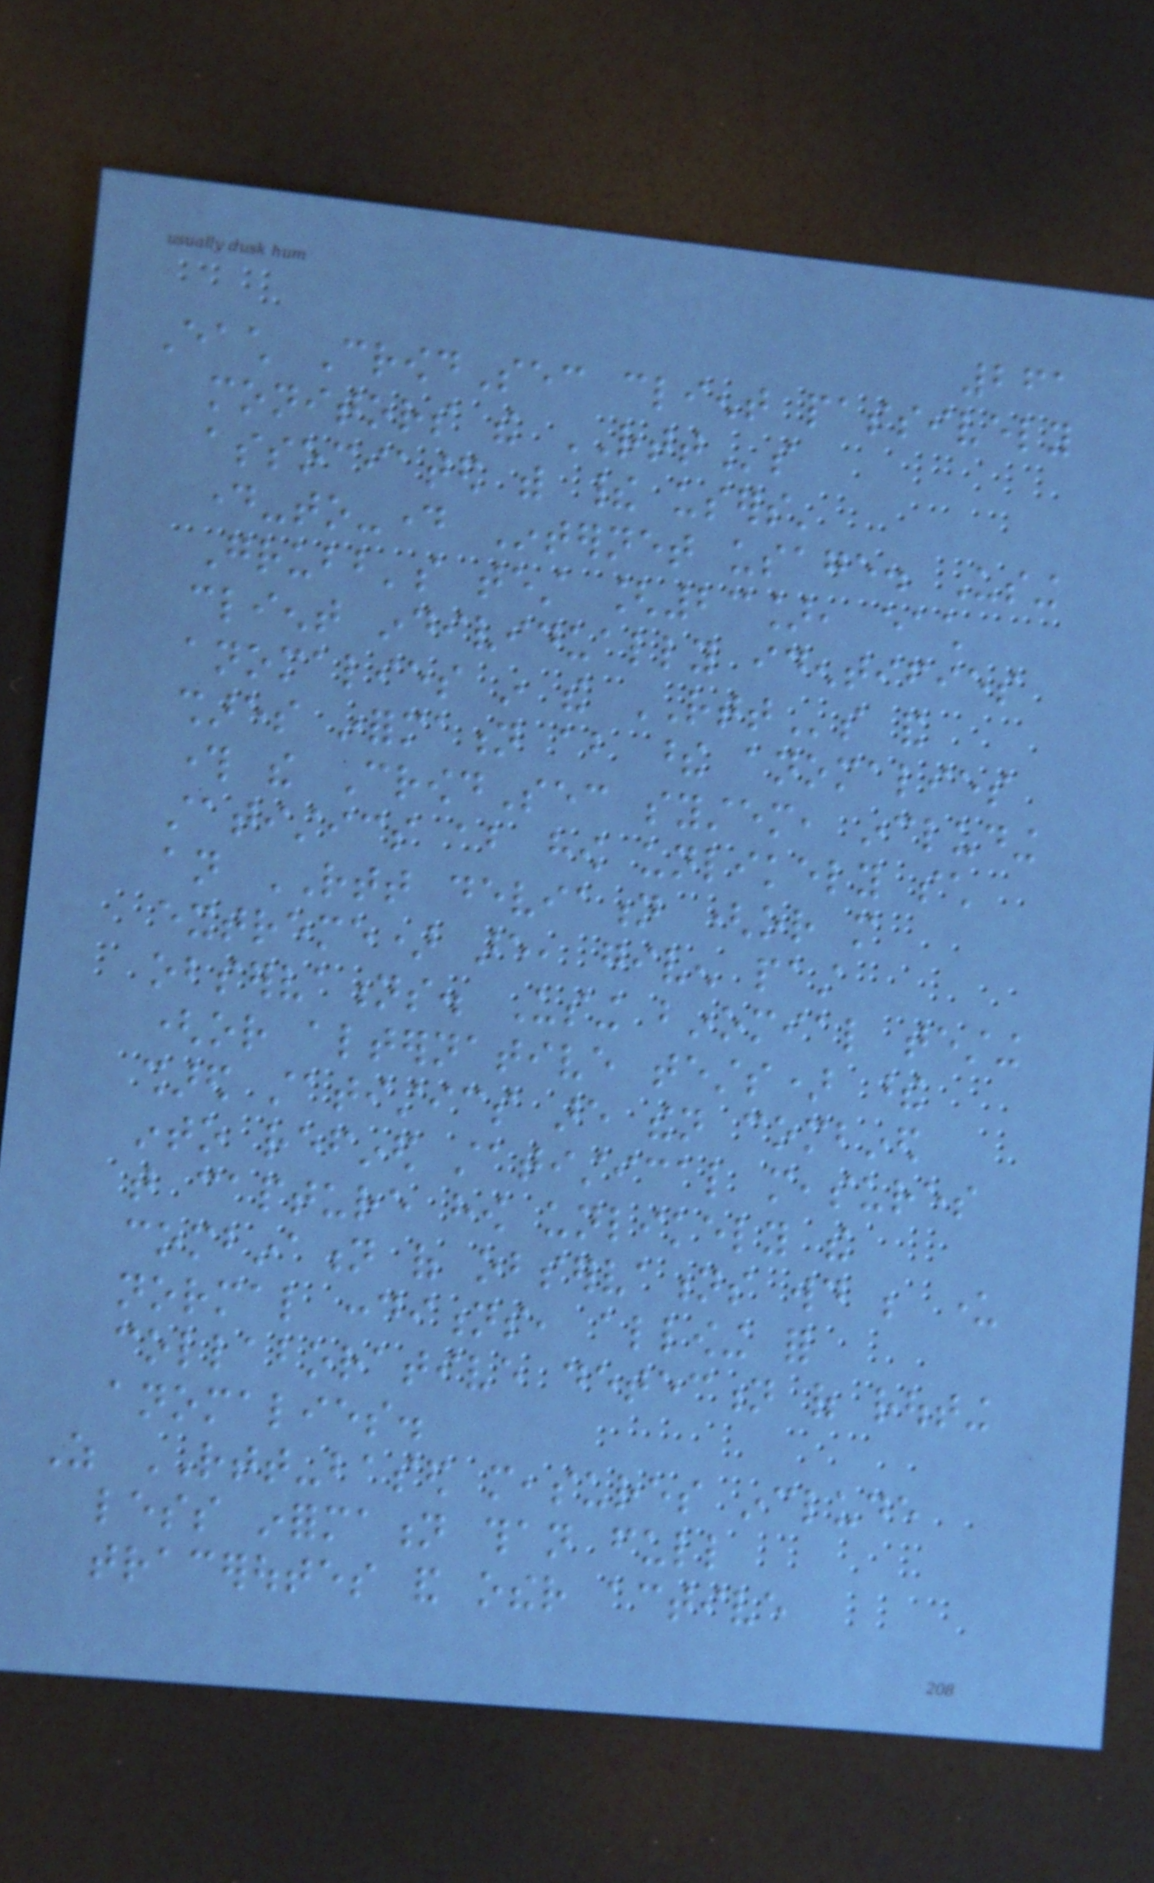261
Each CrowdSec client passively
monitors the RTTs
associated with their users'
day-to-day Internet usage. Using
Grubb's test [23], each
client individually identifies
anomalies in the RTTs and
shares information about these anomalies
through the CrowdSec system, including
statistics about how unlikely such
an RTT deviation (or more
extreme) are, given past
observations. Using binomial testing
(or alternative tests) these
shared statistics are then combined
into refined statistical measures
that capture how unlikely the
combination of observations would be under
normal conditions, allowing for
collaborative detection of routing
anomalies.
As RTT-based measures include
less information than full
traceroutes and other active
